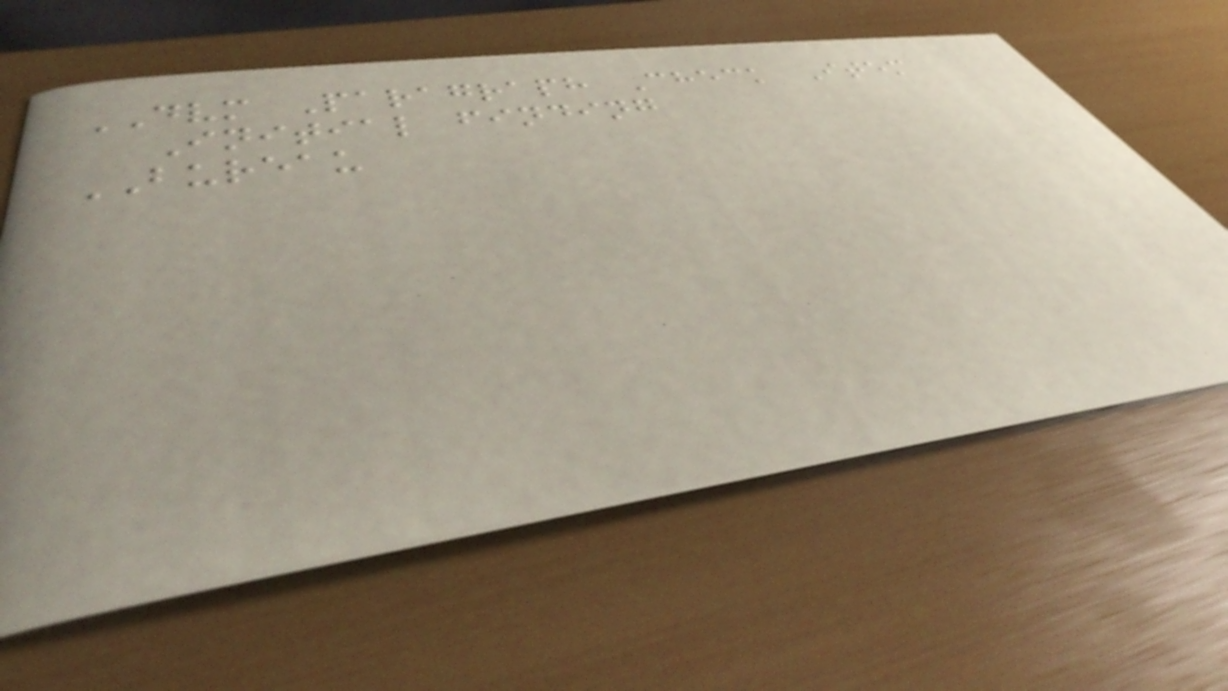DVM Paragraph Check Item
Initial finding
BUREAU
